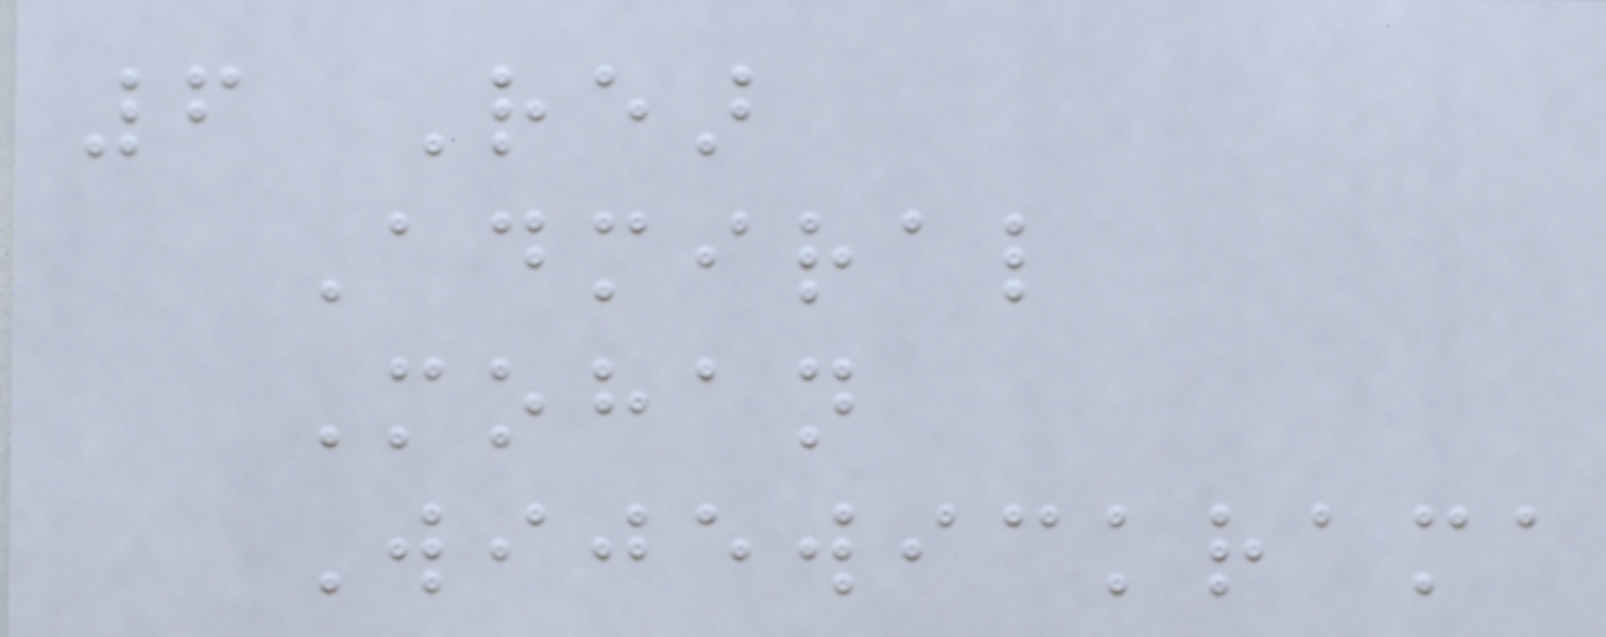6 Rear
Admiral
Mohan
Wijewickrama
